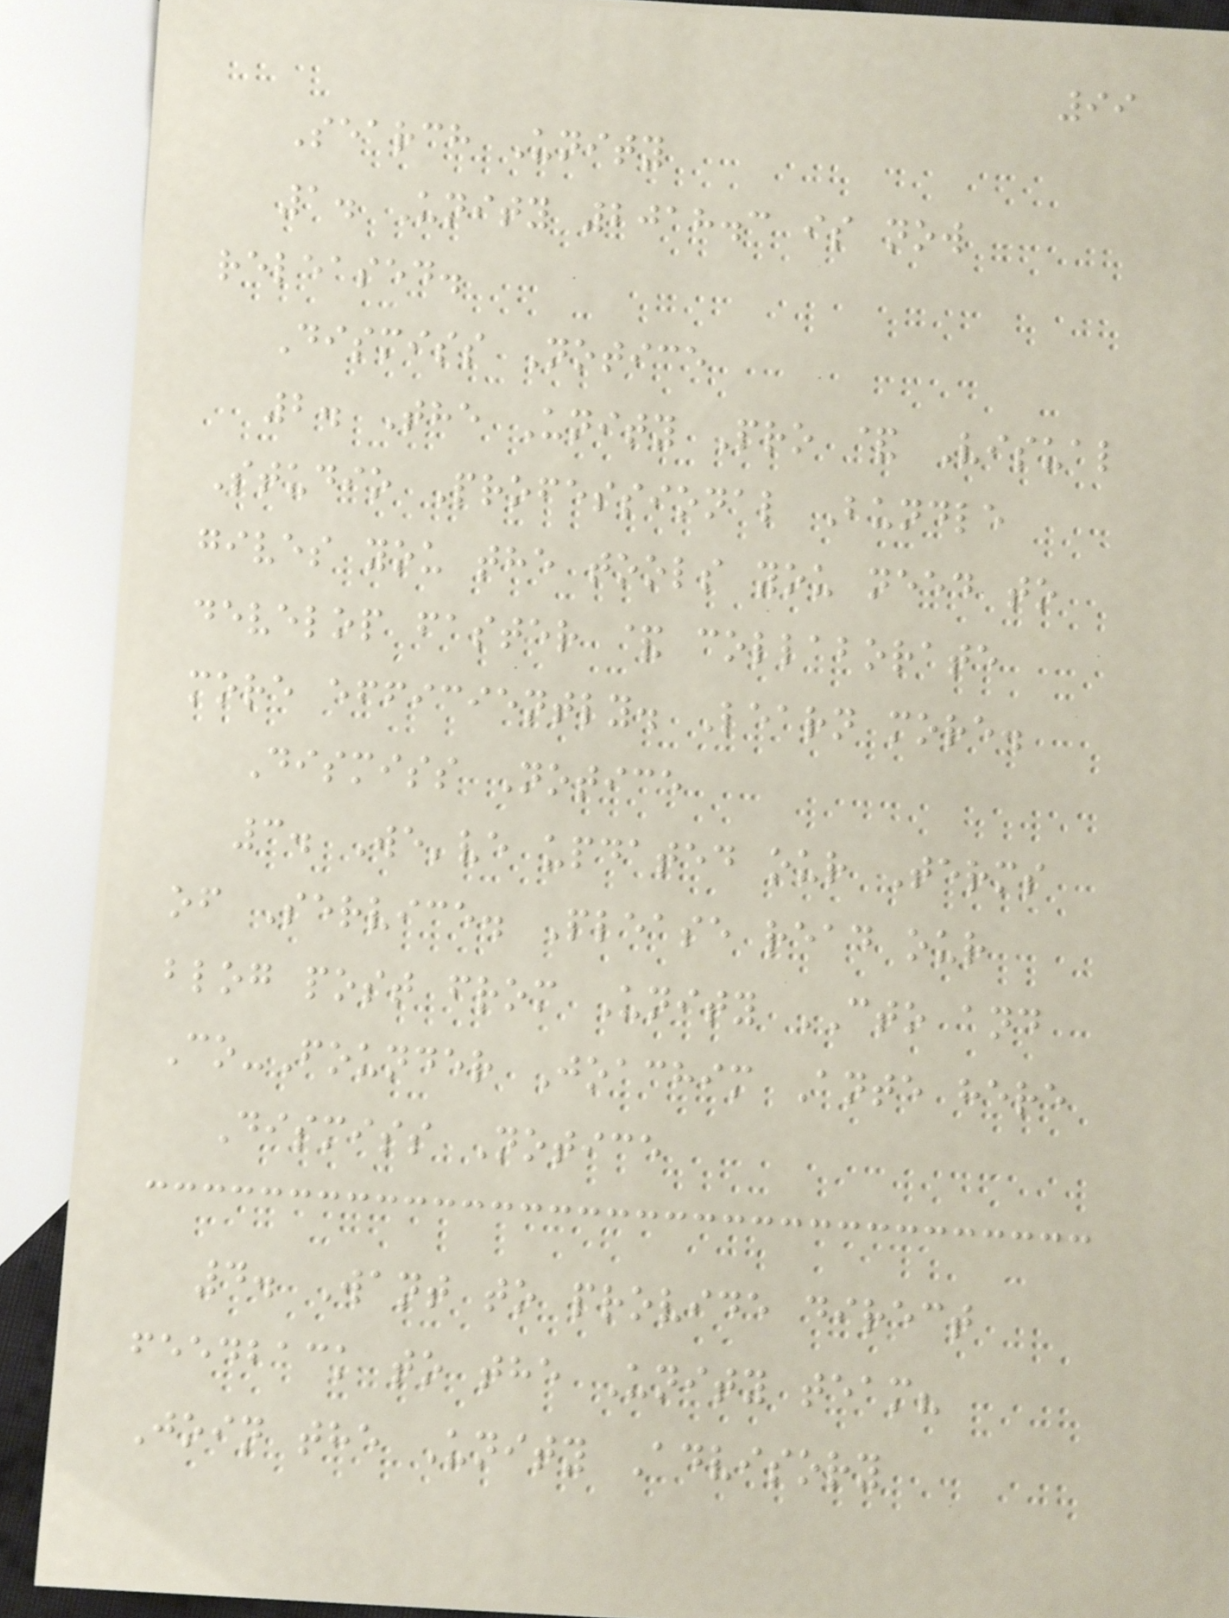99
Search Unity
1. Unity 2018.3 is now
released.
Dismiss Notice
2. The Unity Pro & Visual
Studio Professional Bundle
gives you the tools you need to
develop faster & collaborate
more efficiently. Learn more.
Dismiss Notice
3. We've updated our Terms
of Service. Please read our
blog post from Unity CTO and
Co-Founder Joachim Ante here
Dismiss Notice
4. Want to provide direct
feedback to the Unity team?
Join the Unity Advisory
